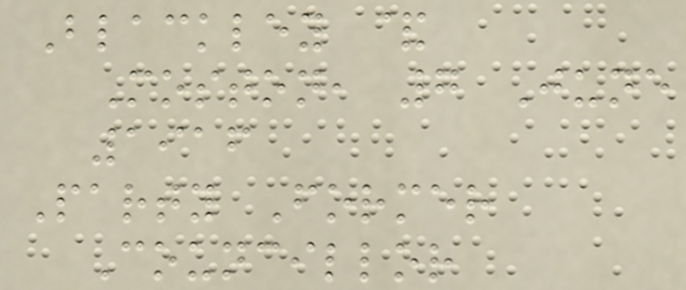Blackley &
Moston, 7 June
1916
Party Former
Councillor
